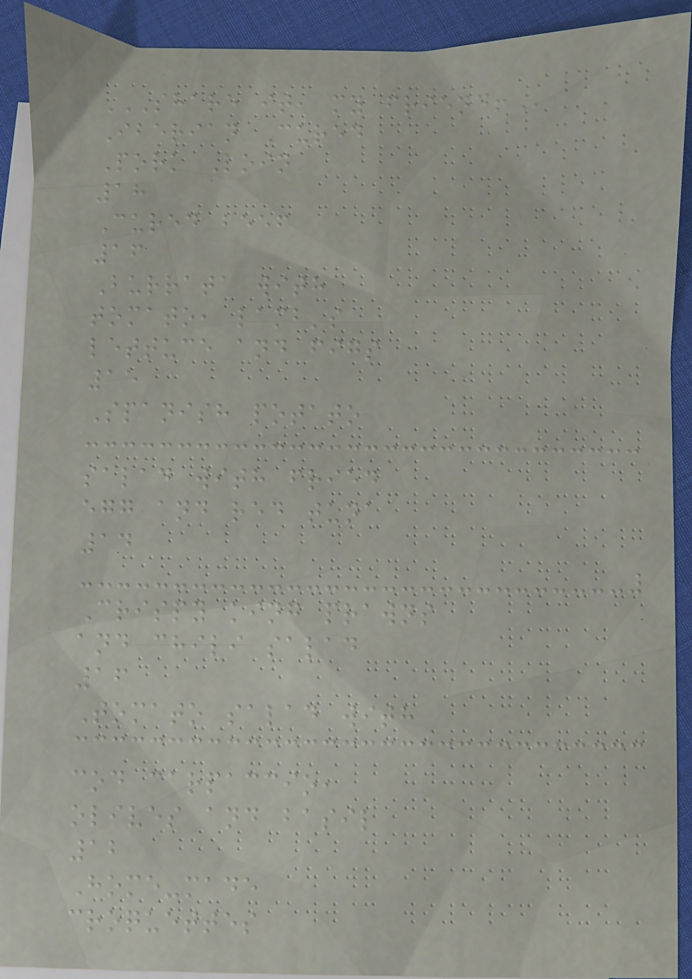SHARE IT, MY FRIEND!
Iberian Cured
Pork Loin
18
Cured beef
16
Burrata with
tomato, lamb's
lettuce and figs
15
Spanish potato
salad with fried
egg and red tuna
14
Crispy king prawns
and chili salad
16
Tomato salad with
cod carpaccio,
olives and basil
12
Home-made
croquettes
